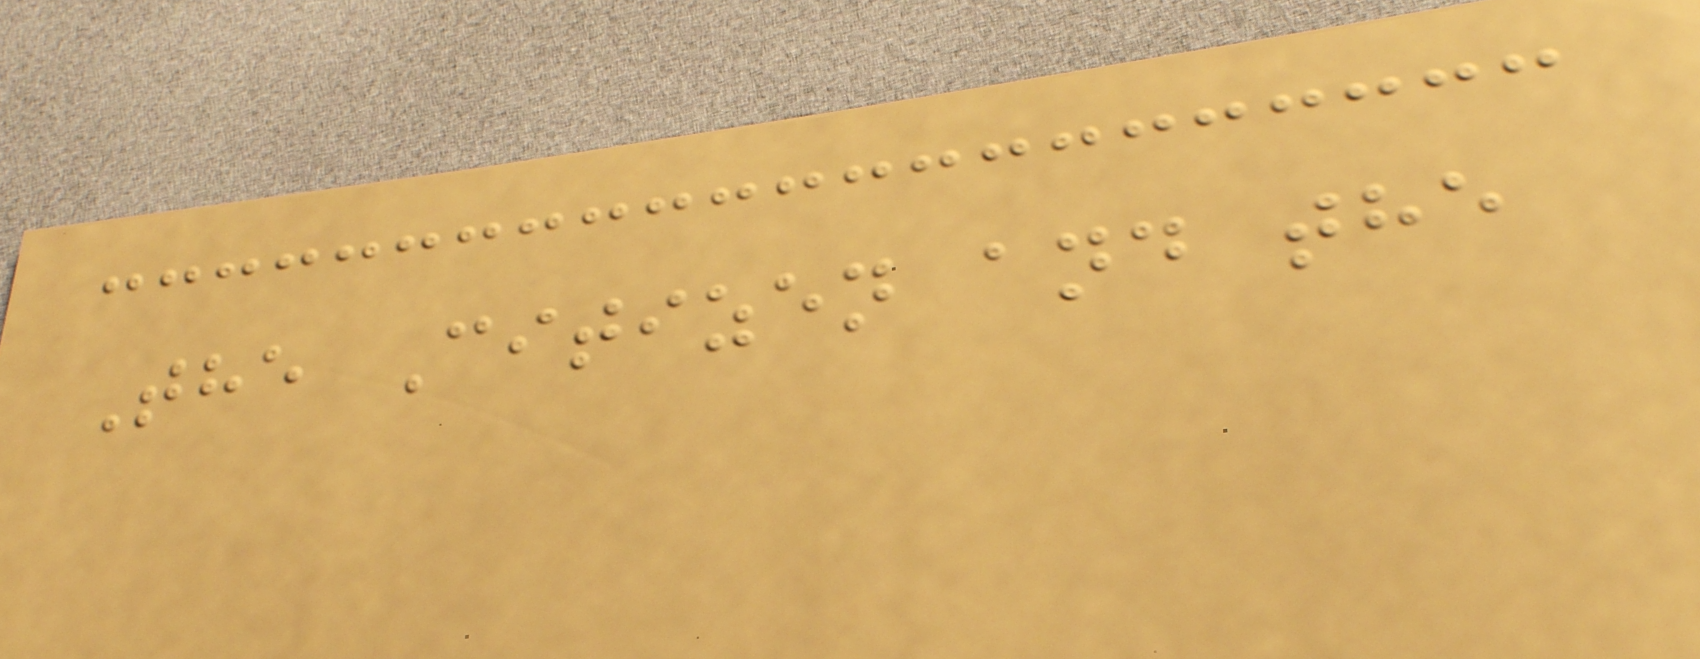The Citizen and the
